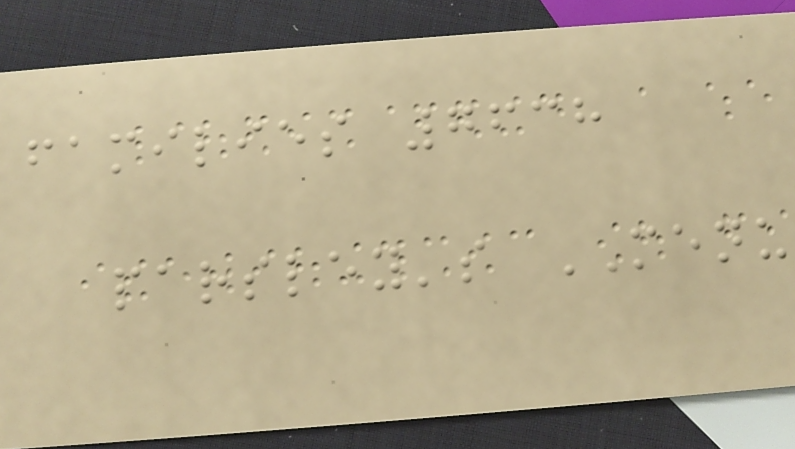families 7638
parsley's MENU
